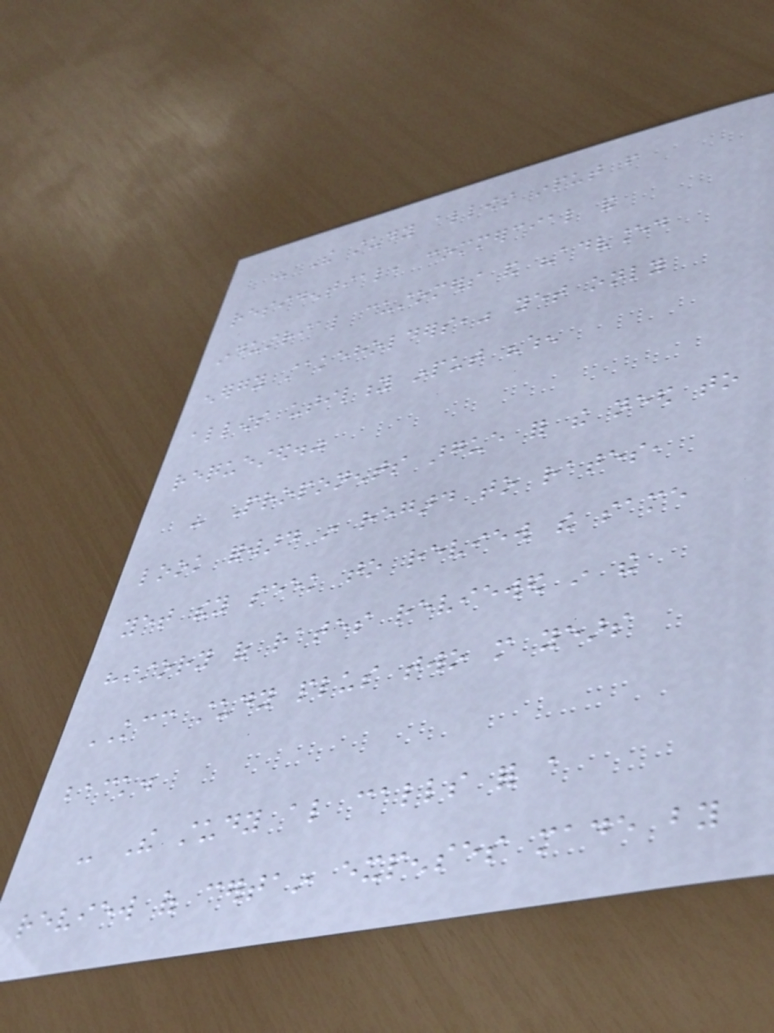- The study allows input from
residential, commercial and
industrial customers and "advanced
energy stakeholders," yet only
allows utility input "when
requested."
- Proponents argue for the need to
look forward in regard to rates,
yet they seek to review the same
history of rates reviewed in the
KCC study plus two more years
back.
- The study also calls for a
review of certain expenses made by
